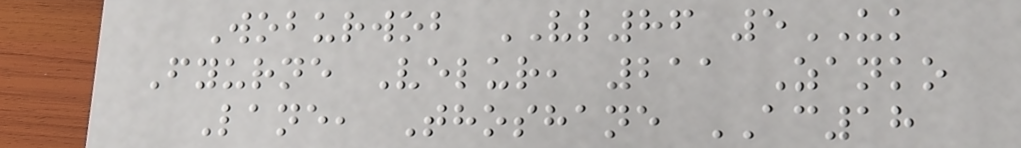Woburwob VL86 5UK
Fyurne Velur, 211 Zanko
Lane, Thoshane AC18
